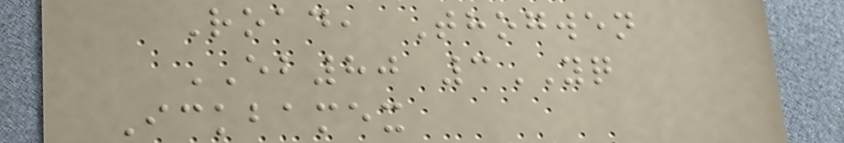Road, Thogwen
EB80 3YQ
Ickbamex
